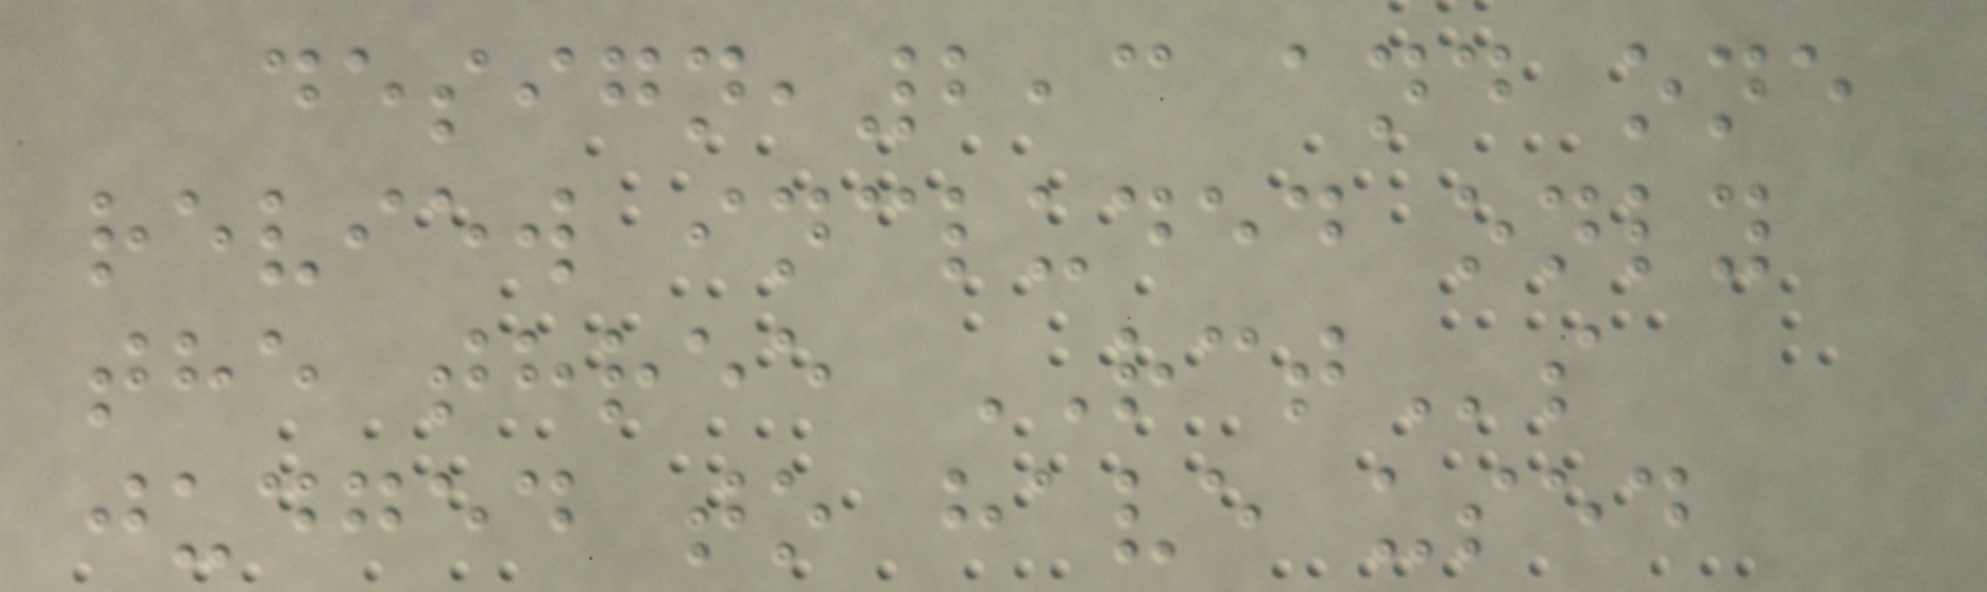design,2,3 and one
review included only
the three RCTs
judged to have used
